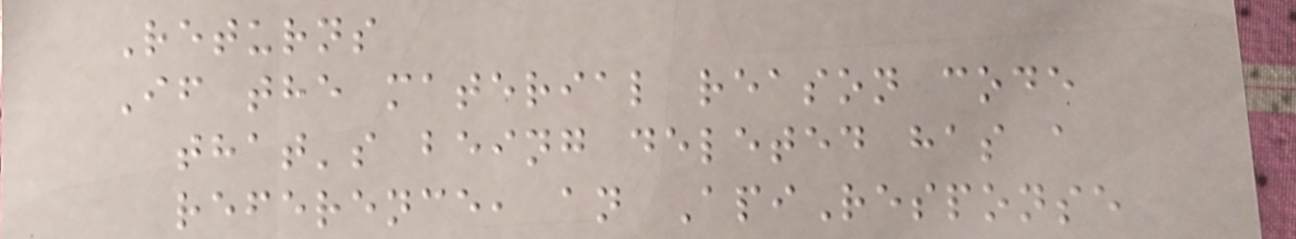Returns
If the material reason code
that's being deleted has a
reference, an ApiResponse
